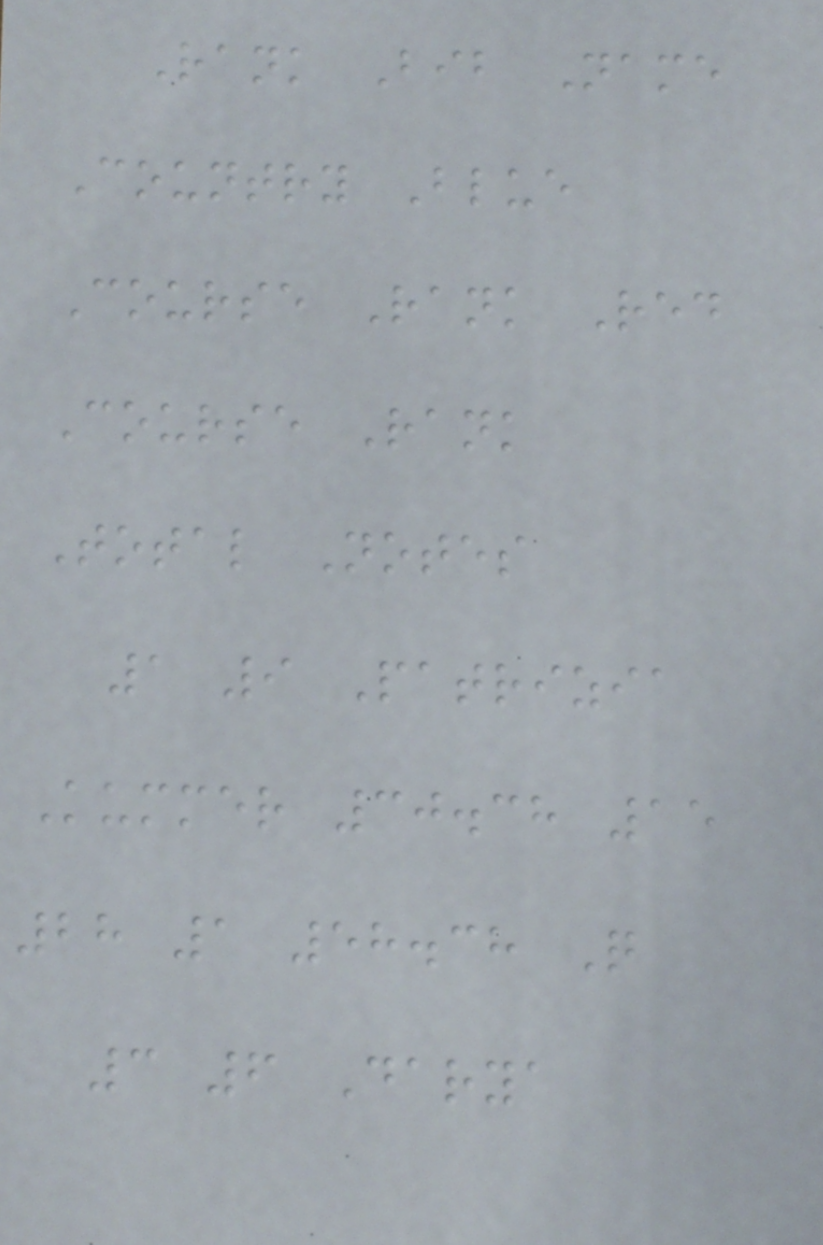Rank Bib Name
Country Blue
Course Rank Red
Course Rank
Total Notes
1 9 Patrizia
Kummer 30.38 15
28 1 58.38 Q
3 6 Darya
